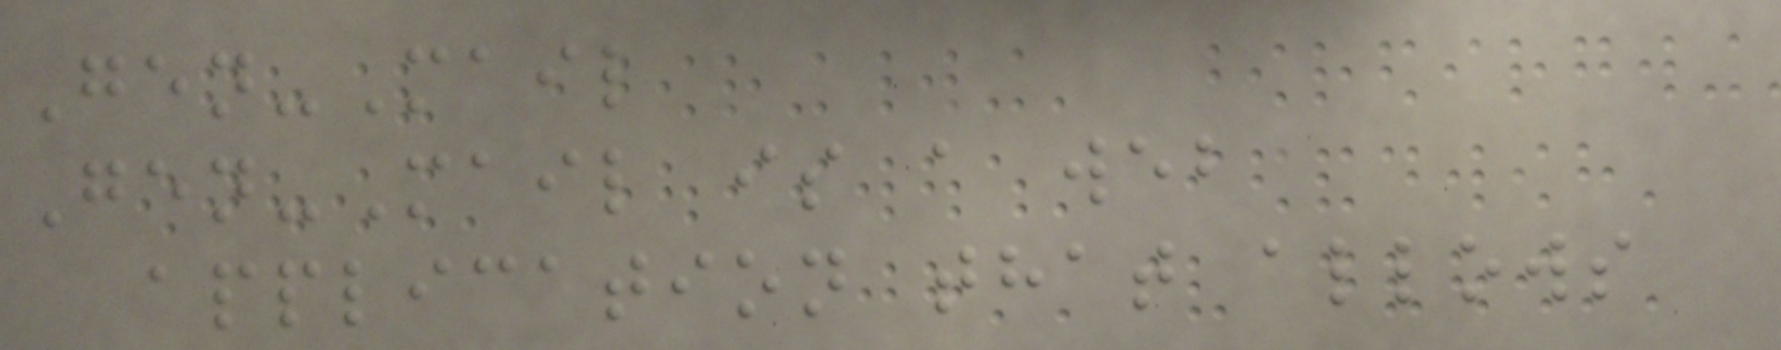Gen-Mail
Gen-Mail is a web
application that allows
